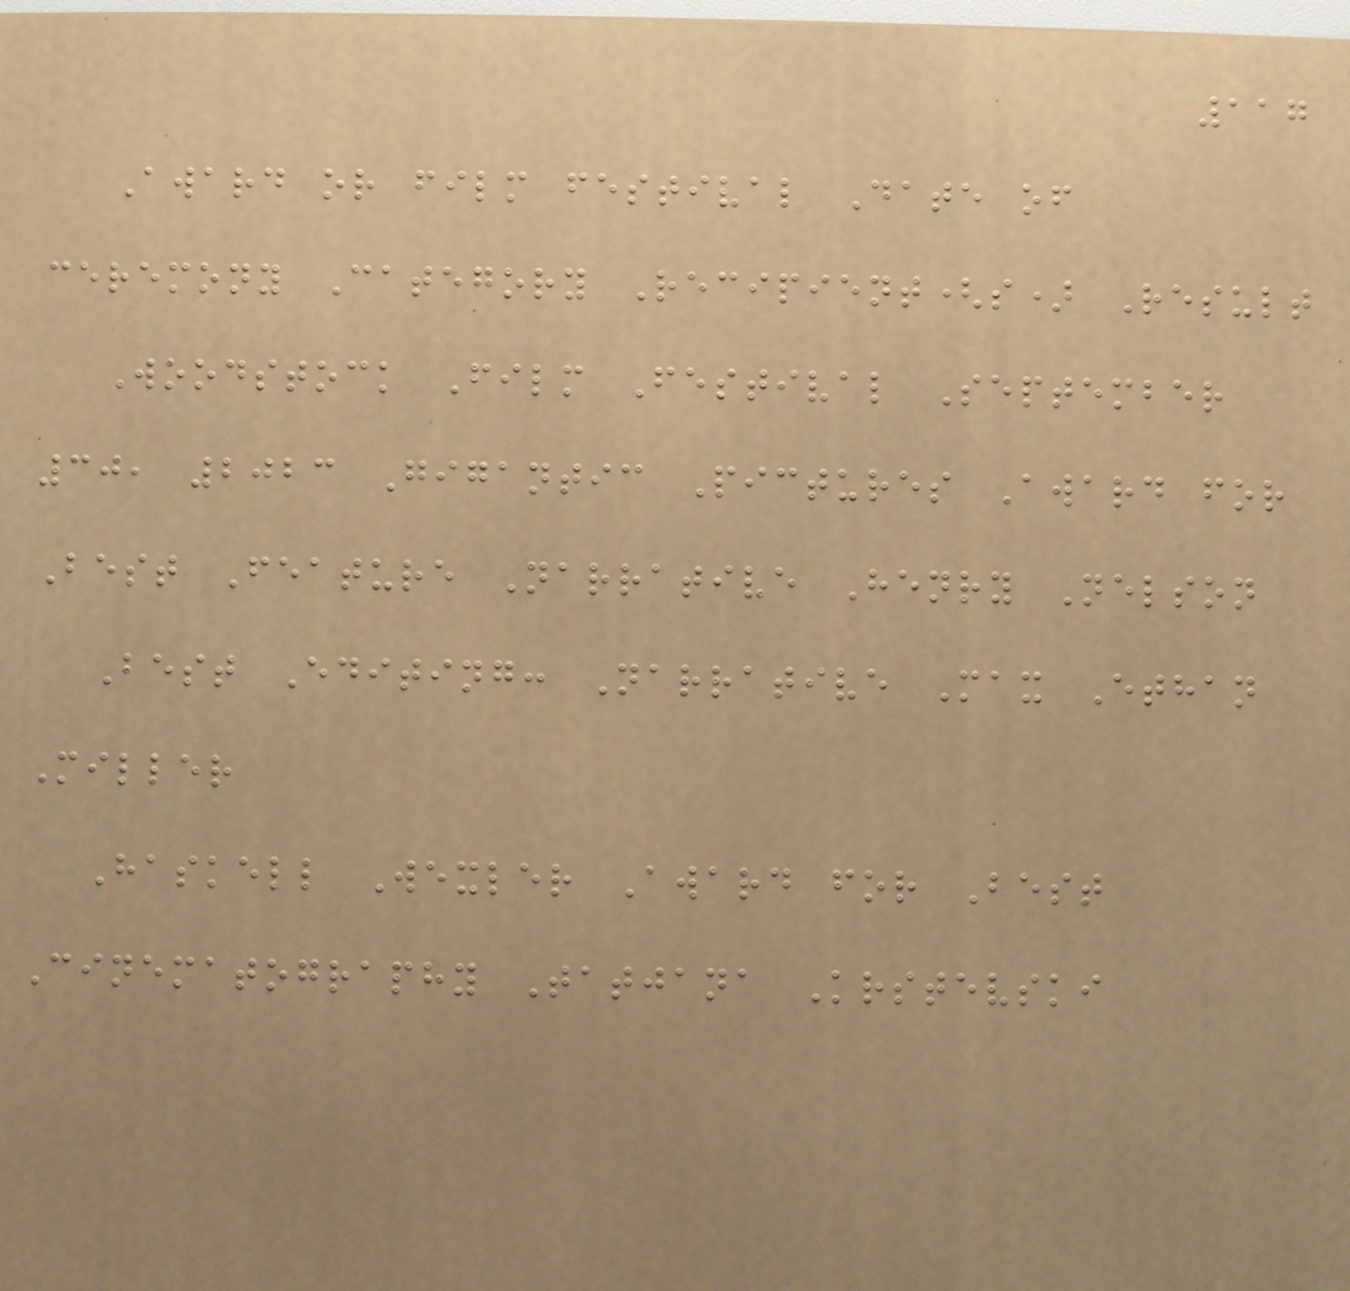117
Award or film festival Date of
ceremony Category Recipient(s) Result
Woodstock Film Festival September
30, 2023 Gigantic Pictures Award for
Best Feature Narrative Henry Nelson
Best Editing: Narrative Max Ethan
Miller
Haskell Wexler Award for Best
Cinematography Tatjana Krstevski
